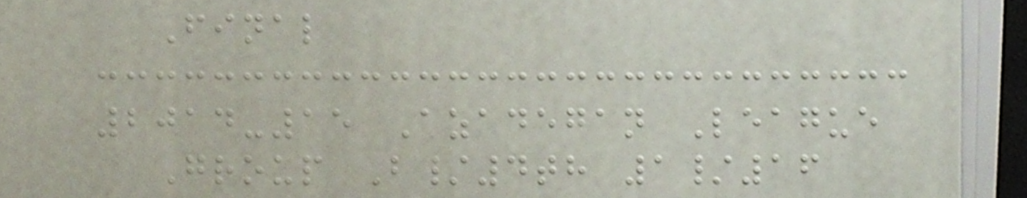Final
2014-15 Azadegan League
Group B/4th 1/16
